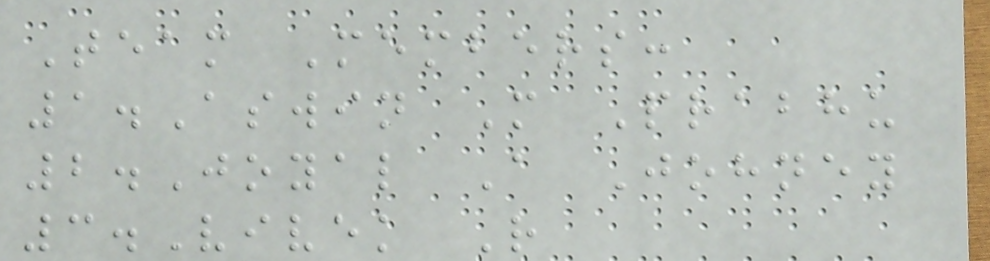Team Members:
1.Aswin M Prabhu
2.Joyal A Johney
3.Vivek R
